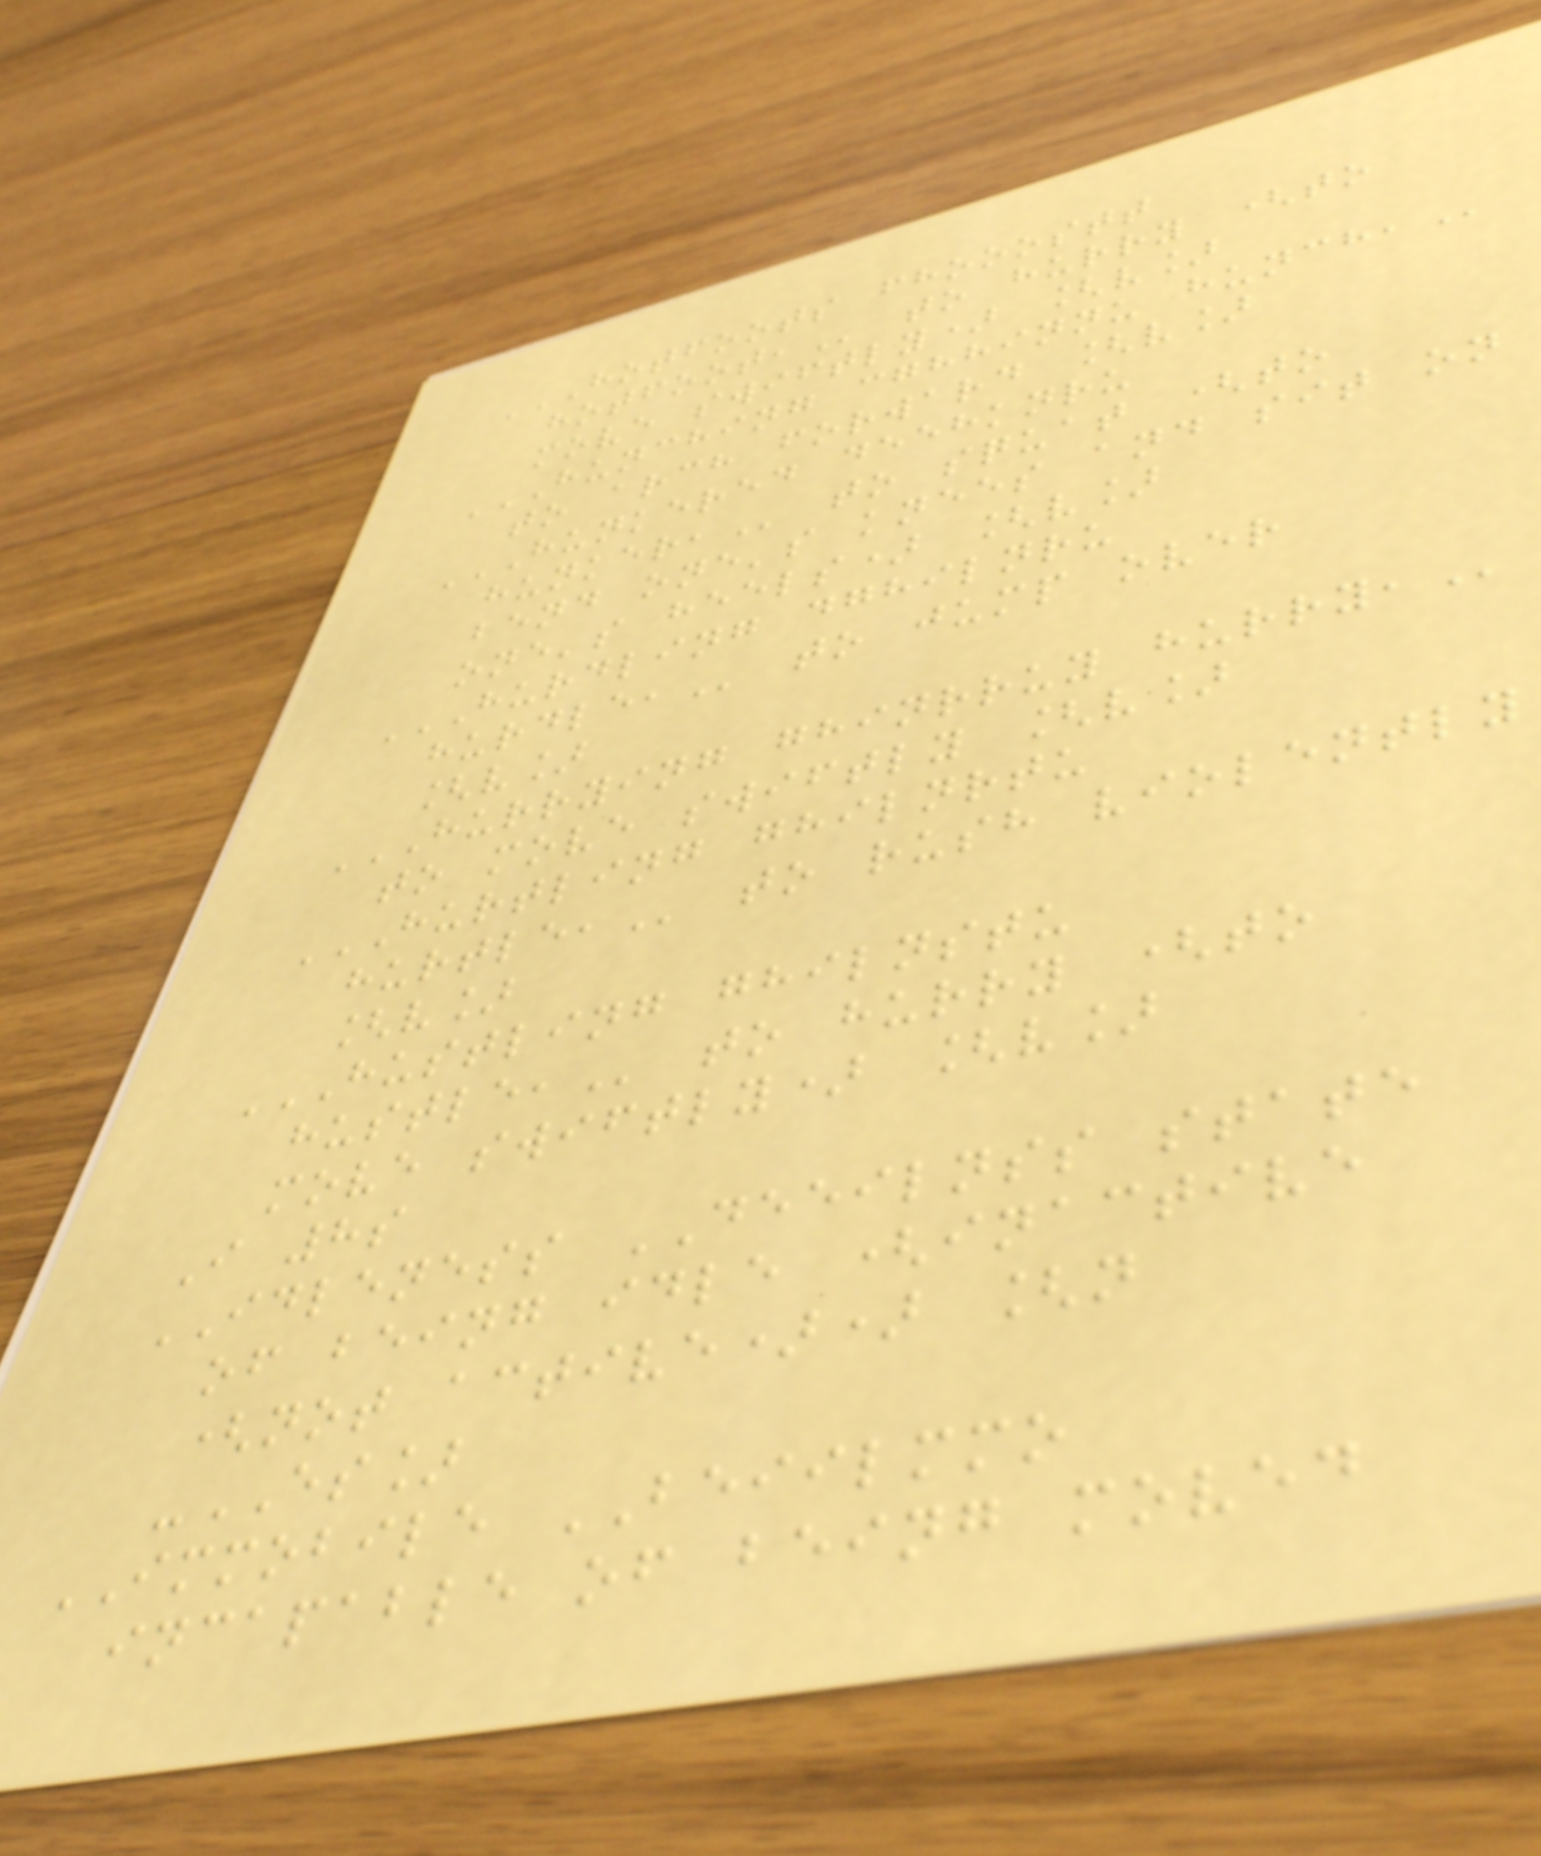HOTFOOTS FHOOOSTT
HOTFOOT, to hurry (to
move swiftly) [v]
HUNCHING CGHHINNU HUNCH,
to arch forward [v]
HUNKERED DEEHKNRU
HUNKER, to squat (to
bend one's knees and sit on
one's heels) [v]
HURDLING DGHILNRU
HURDLE, to jump over
[v]
HURRYING GHINRRUY HURRY,
to move swiftly [v]
HURTLING GHILNRTU
HURTLE, to rush violently
[v]
HUSTLING GHILNSTU
HUSTLE, to hurry (to
move swiftly) [v]
I 8s
IDLENESS DEEILNSS state
of being idle (inactive
(not active)) [n
-ES]
IMMOBILE BEIILMMO
incapable of being moved
